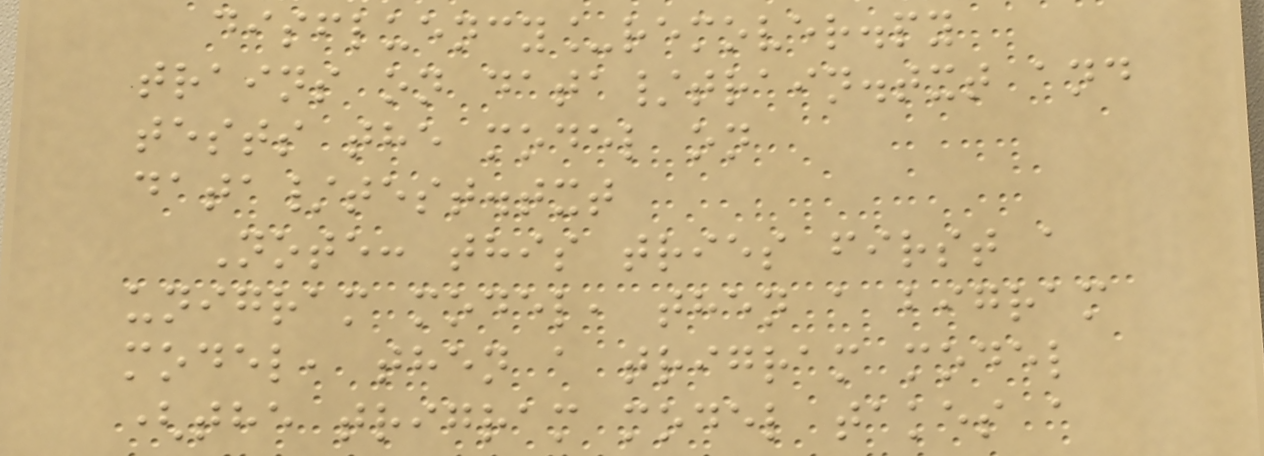disfluency_remover.py
trains on data/train.txt and
tests the model on
data/test.txt
Note: this tries first a
unigram model, then a bigram
model, then a trigram model
(the trigram model takes a
